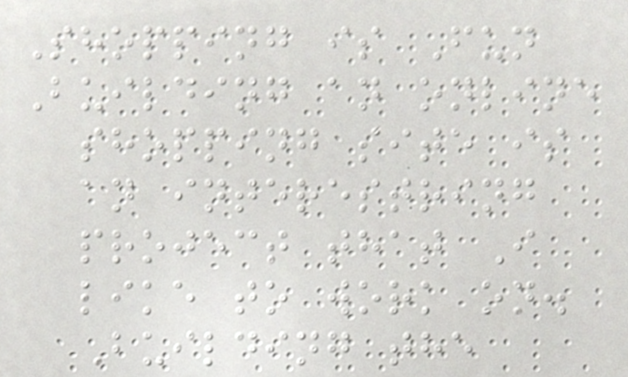Shopping is Fun
Building an online
shopping site is
an interestring
project that I
like to work on.
Building the
